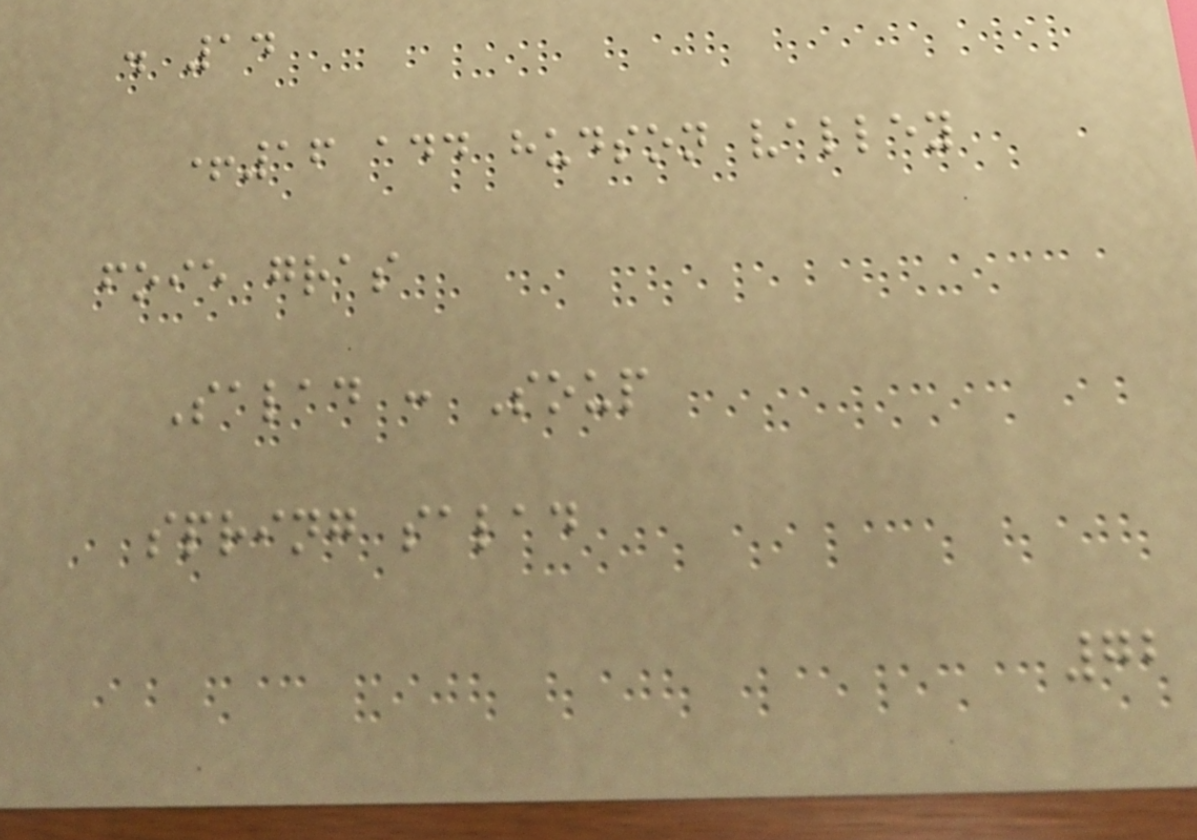. 14
+16 add hudson valley
foie gras
Salad : Soup
spring salad
72
